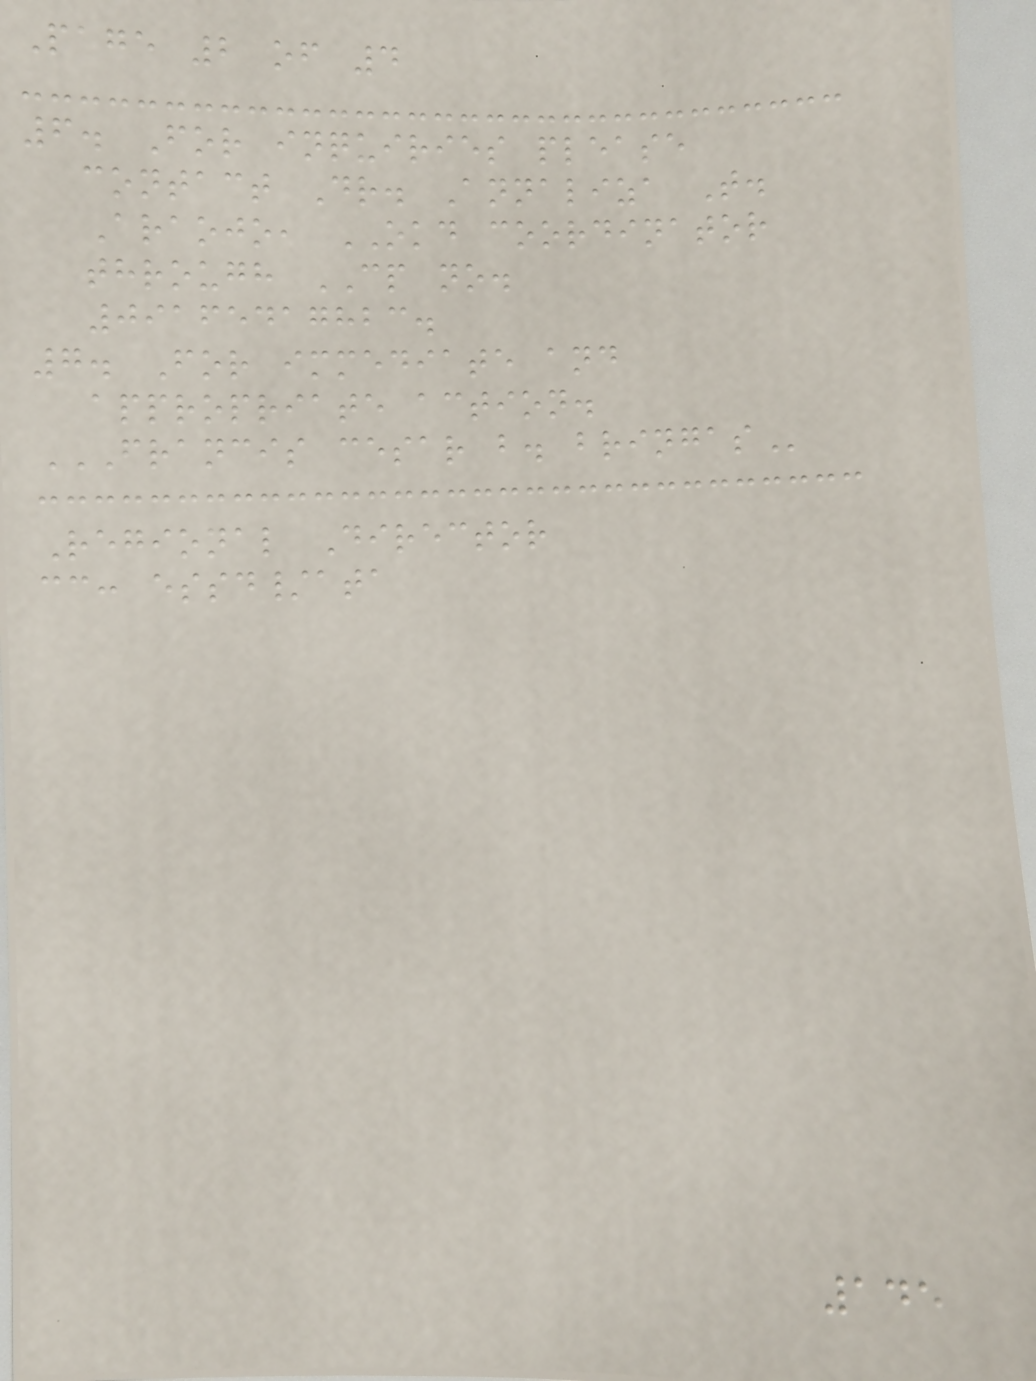Page 2 of 4
6. For inquiries please
contact Dr. Annaliza T.
Araojo, OKD coordinator
through CP no.
09165417823.
7. For immediate and
appropriate action.
FRANCIS CESAR B. BRINGAS
Regional Director
cc: essd/ata
145
